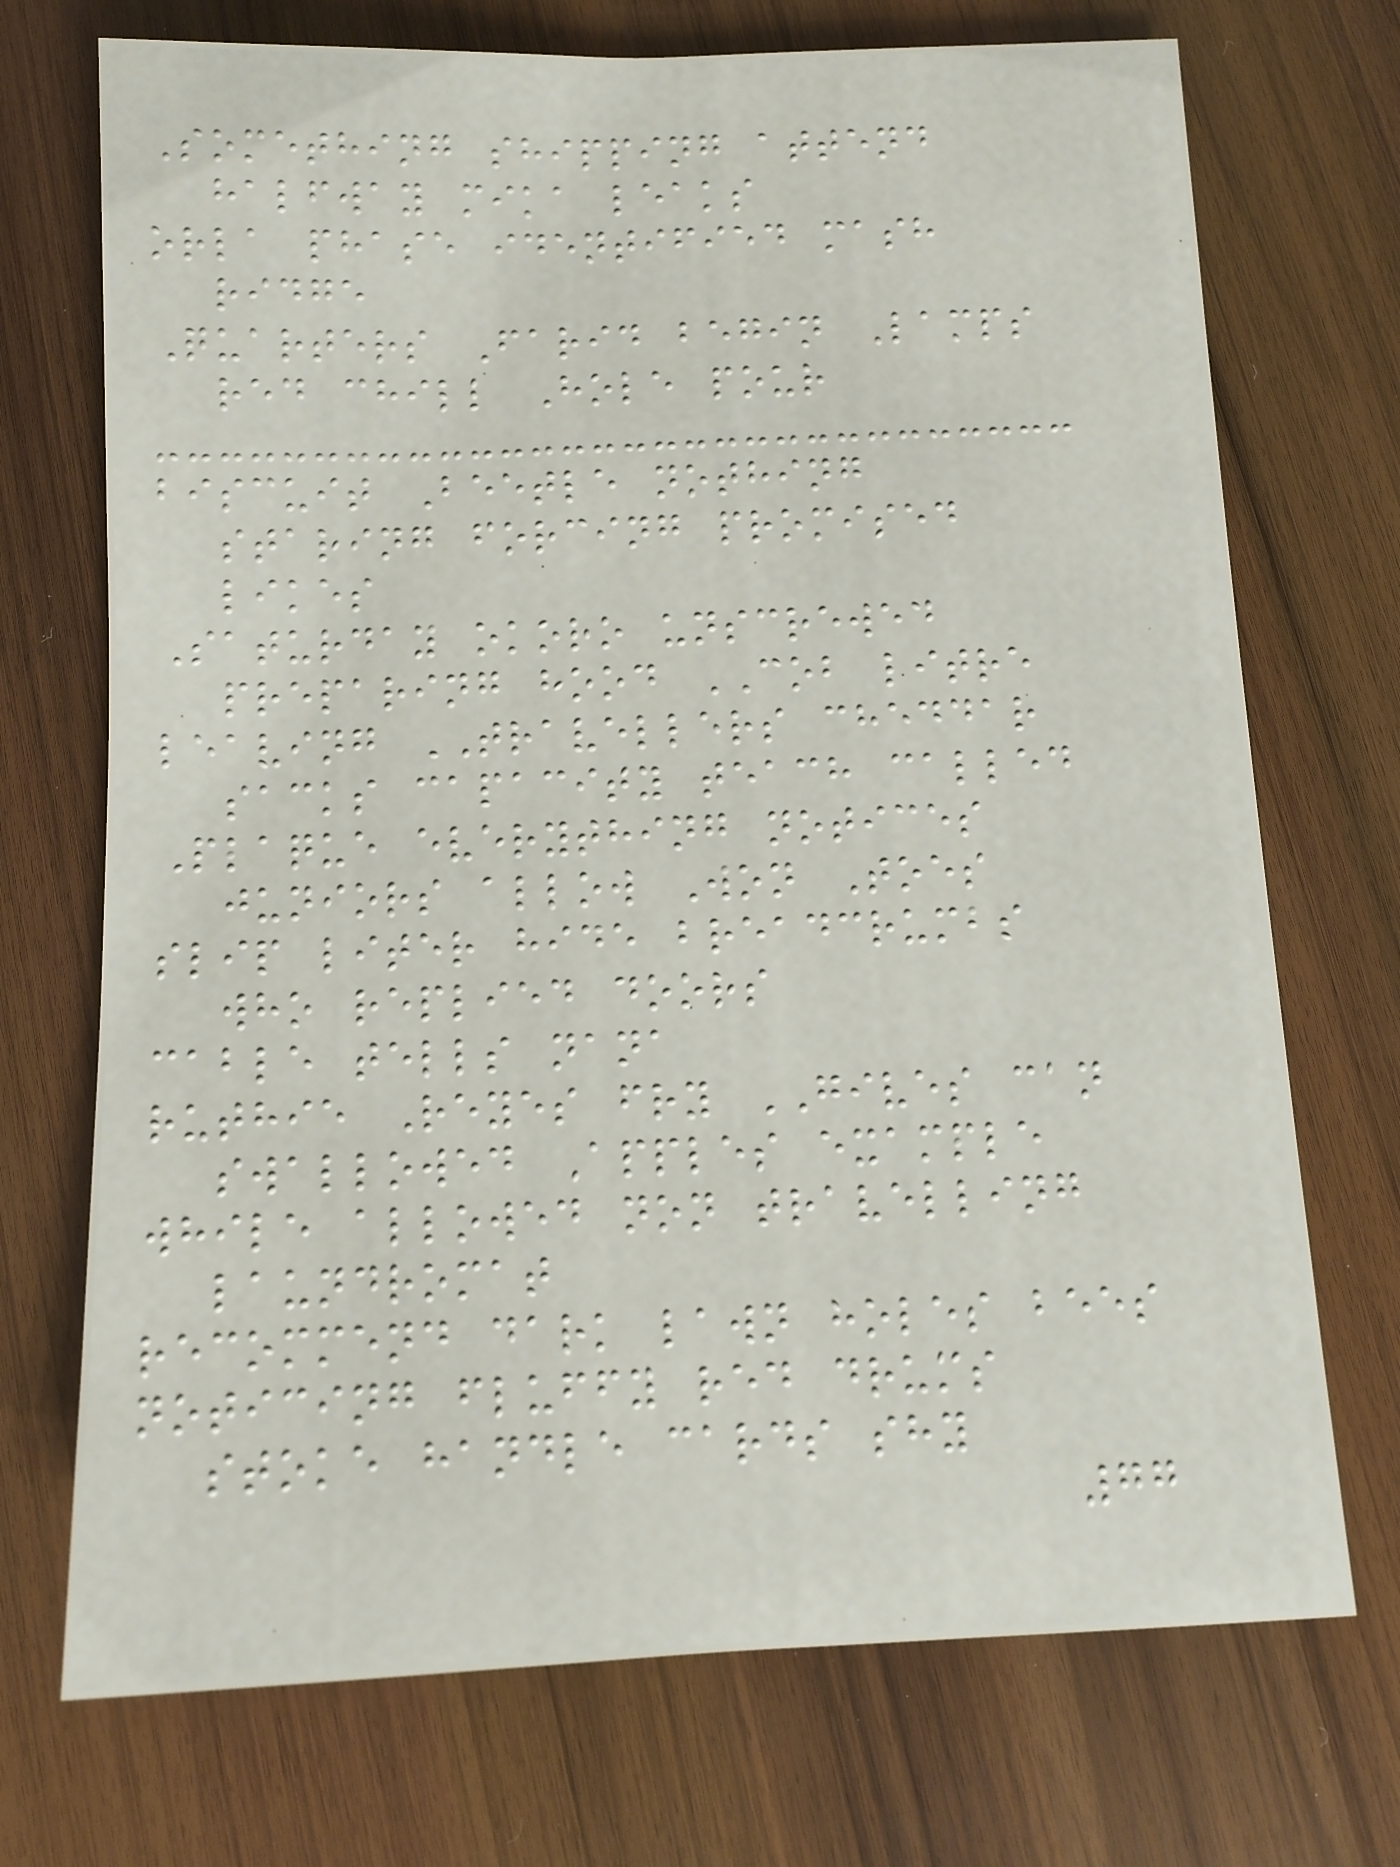Something shipping attend
halfway mika leaks
orla phase identified mash
ridge
Quarters Farid begin Lamps
red chill Hole pour
biscuit Beetle nothing
staring forcing promised
likes
Saturday okoro unscrewed
preparing hood COB litre
leaving TRAVELLERS cheddar
sacks capacity teach called
Plaque everything notices
juniors allow Won Toes
slip liter hide breadcrumbs
who replied doors
cable tells nana
ruthie Reyes fry GIVES can
swallowed Apples example
while allowed non travelling
laundromat
recommend dark lawn holes bees
noticing fluffy red drums
stoke handle cards shy
77
